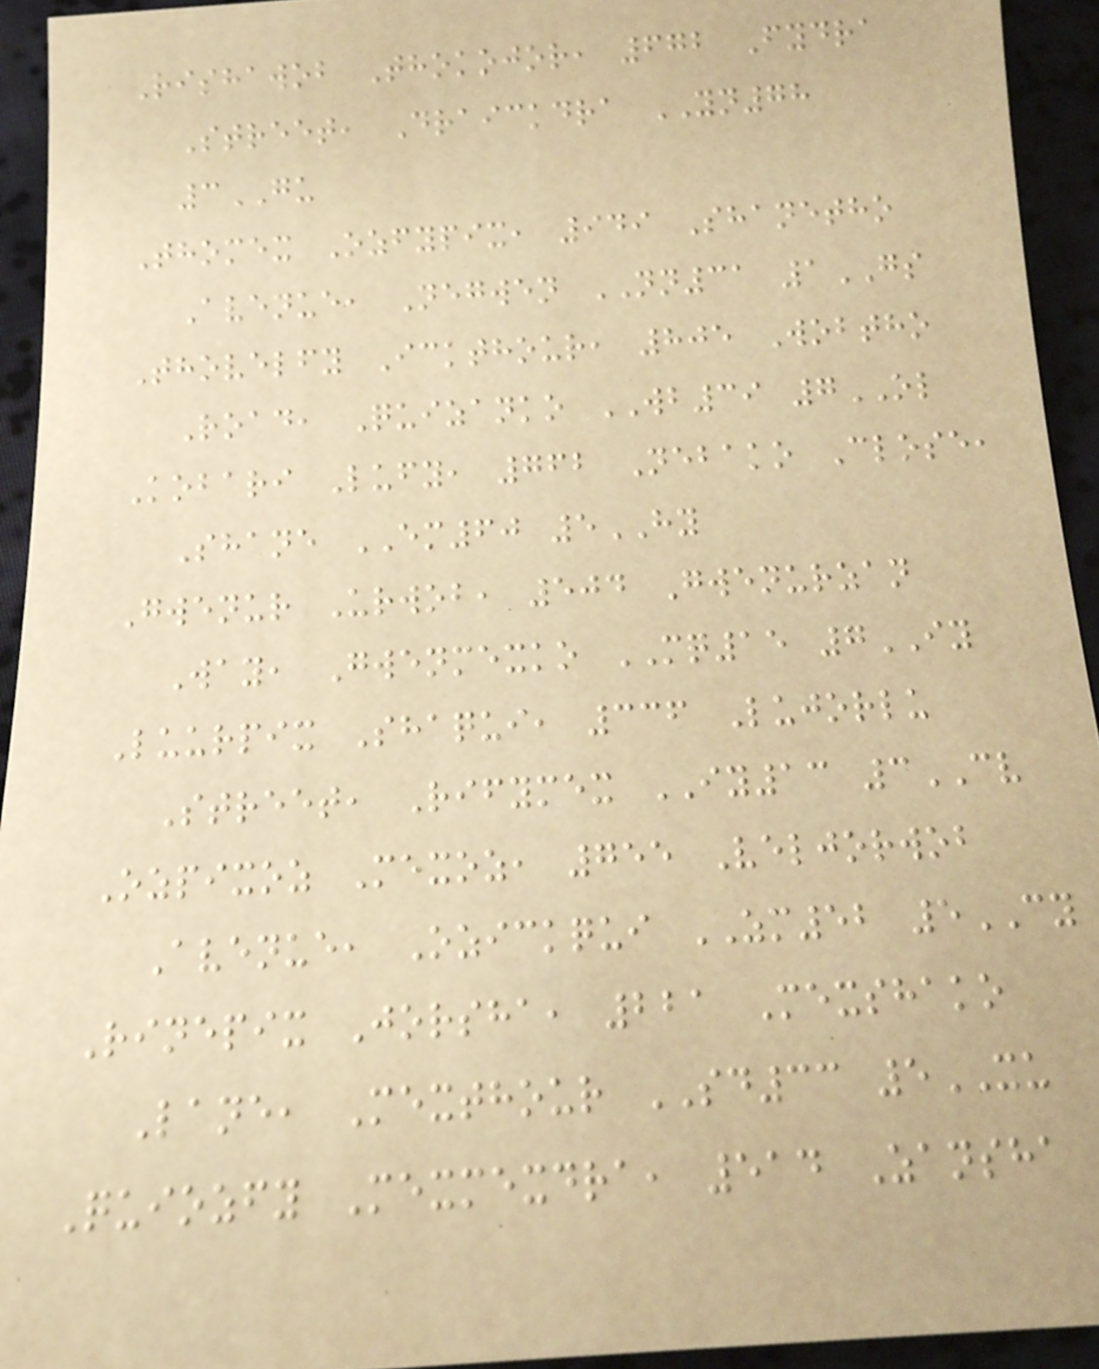Rishawob Thokojor, 672 Fydra
Street, Draickdra YN78
3GU
Thomex Ozfypix, 949 Shanetho
Avenue, Negwen NN31 1GS
Thovelfy Ickthour, 805 Wobtho
Road, Quizanko WB39 7OL
Kobari Lufy, 762 Nebako Close,
Shane EM60 5HY
Gwenur Urwob, 504 Gwenurzan
Way, Gwenmexko MQ15 7IY
Luurpix Shaqui, 336 Lujorlu
Street, Rifymex IY13 3CV
Ozpixoz Mexoz, 755 Veljorwob
Avenue, Ozickqui ZM52 5CY
Rinepix Jorsha, 221 Mexshako
Lane, Mexthour SD33 5XU
Quiozfy Mexmexdra, 514 Zansha
